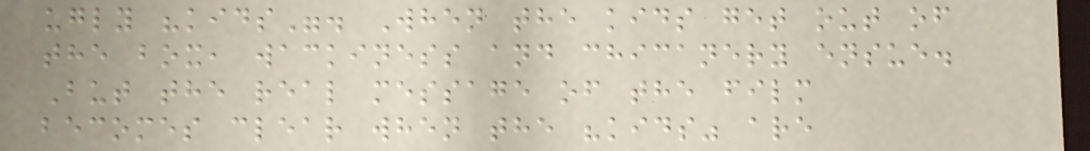ugly "kids". When the kids get out of
the box, wackiness and chicanery ensue.
But the real message of the film
becomes clear when the "kids" are
